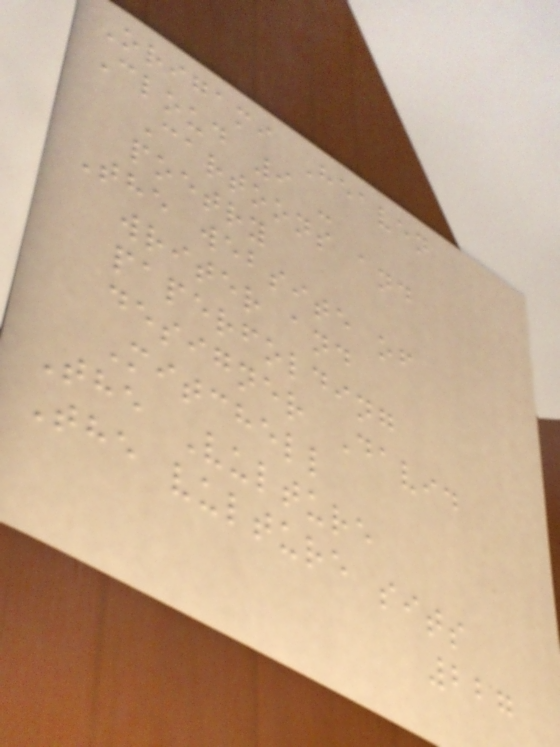Origami Heaven
Cloud 9 -
Cartoons and
poetry
The website of
writer and
paperfolding
designer David
Mitchell
The Vulture
The vulture sits
227
